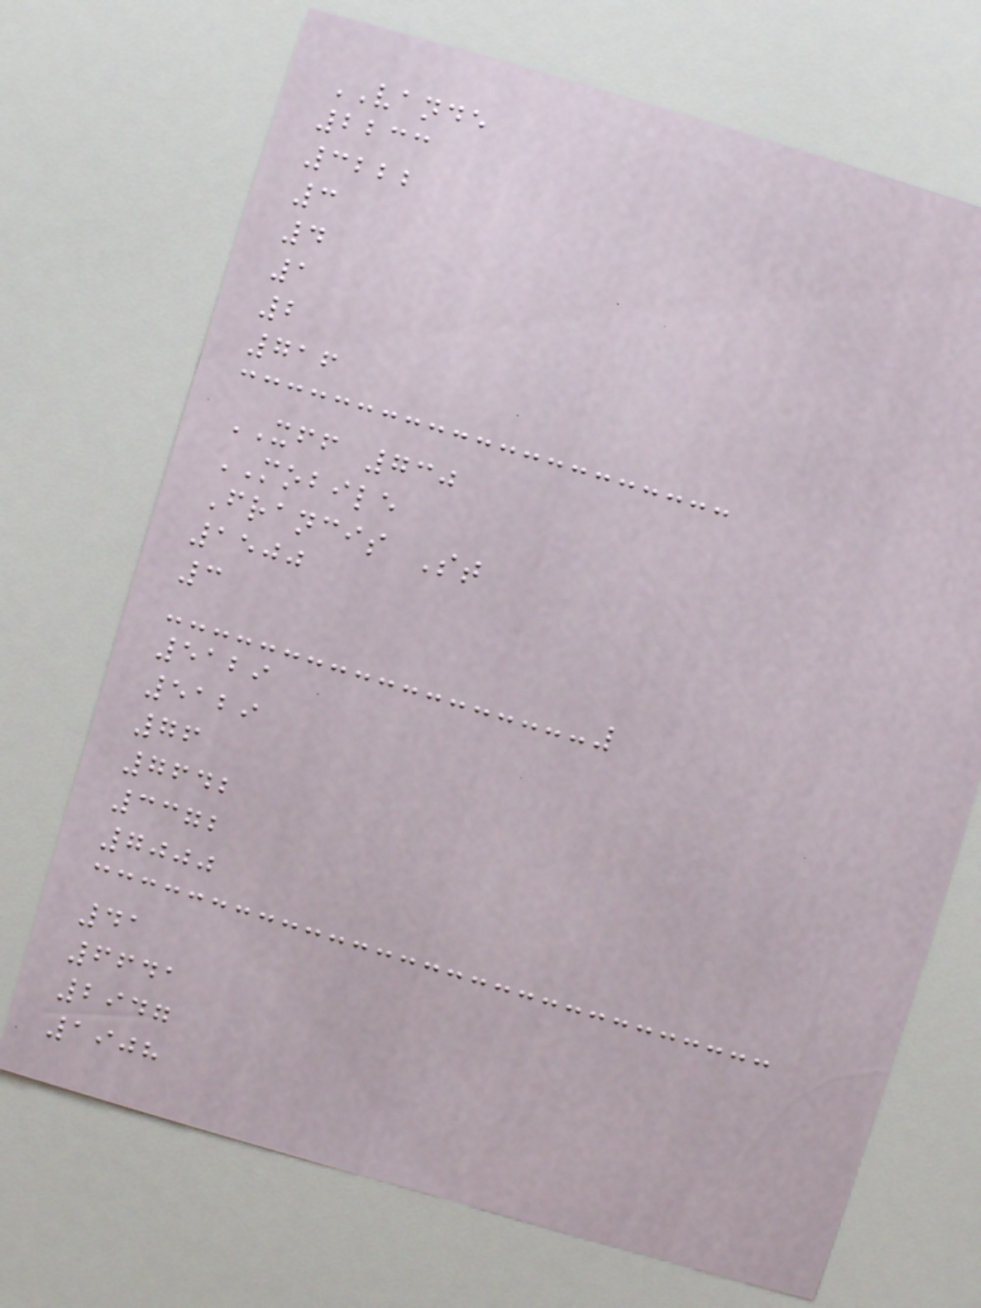VANDE
2233
3222
3
4
1
2
716
XFF 730
MOBILE
Francis St
1500
3
5129
5129
76
7642
3372
7000
41
6641
2947
1908
